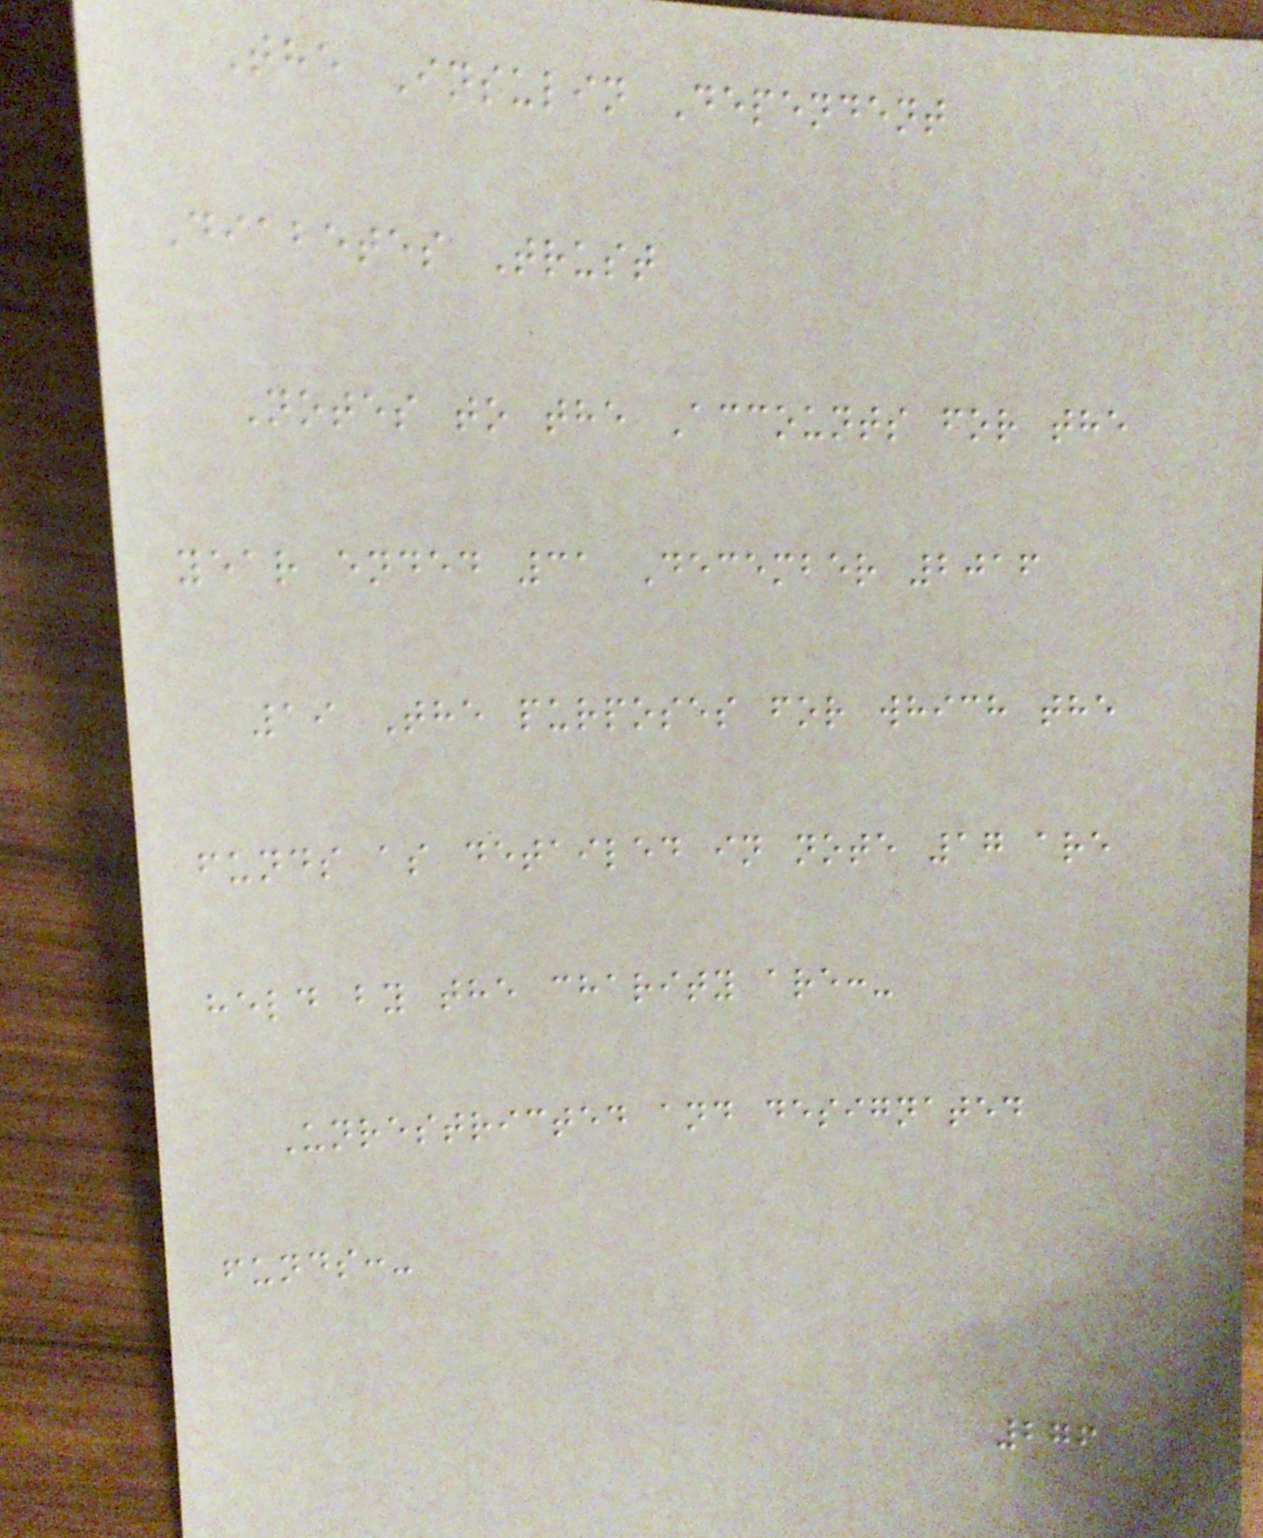The Insulin Dependent
Diabetes Trust
Notes to the Accounts for the
year ended 31 December 2016
19 The purposes for which the
funds as detailed in note 17 are
held by the charity are:-
Unrestricted and designated
funds:-
276
